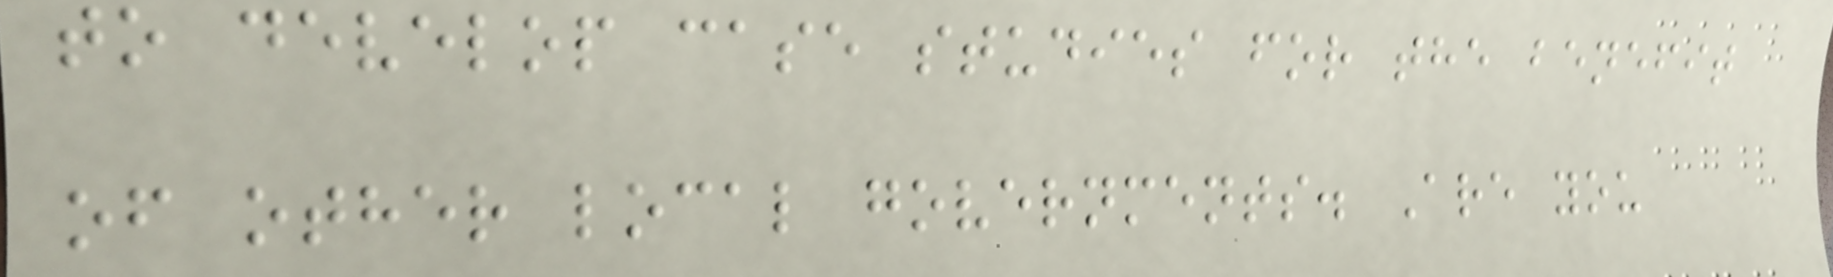to develop case studies for the benefit
of other local governments. Are you
